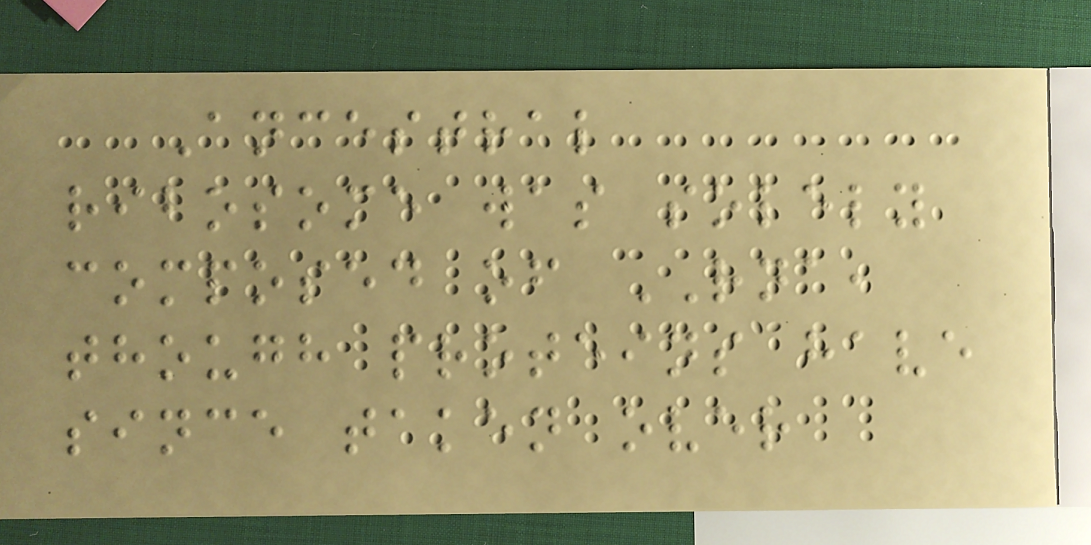Ancestral
ribosome was solely
composed of RNA,
though proteins have
since taken over
